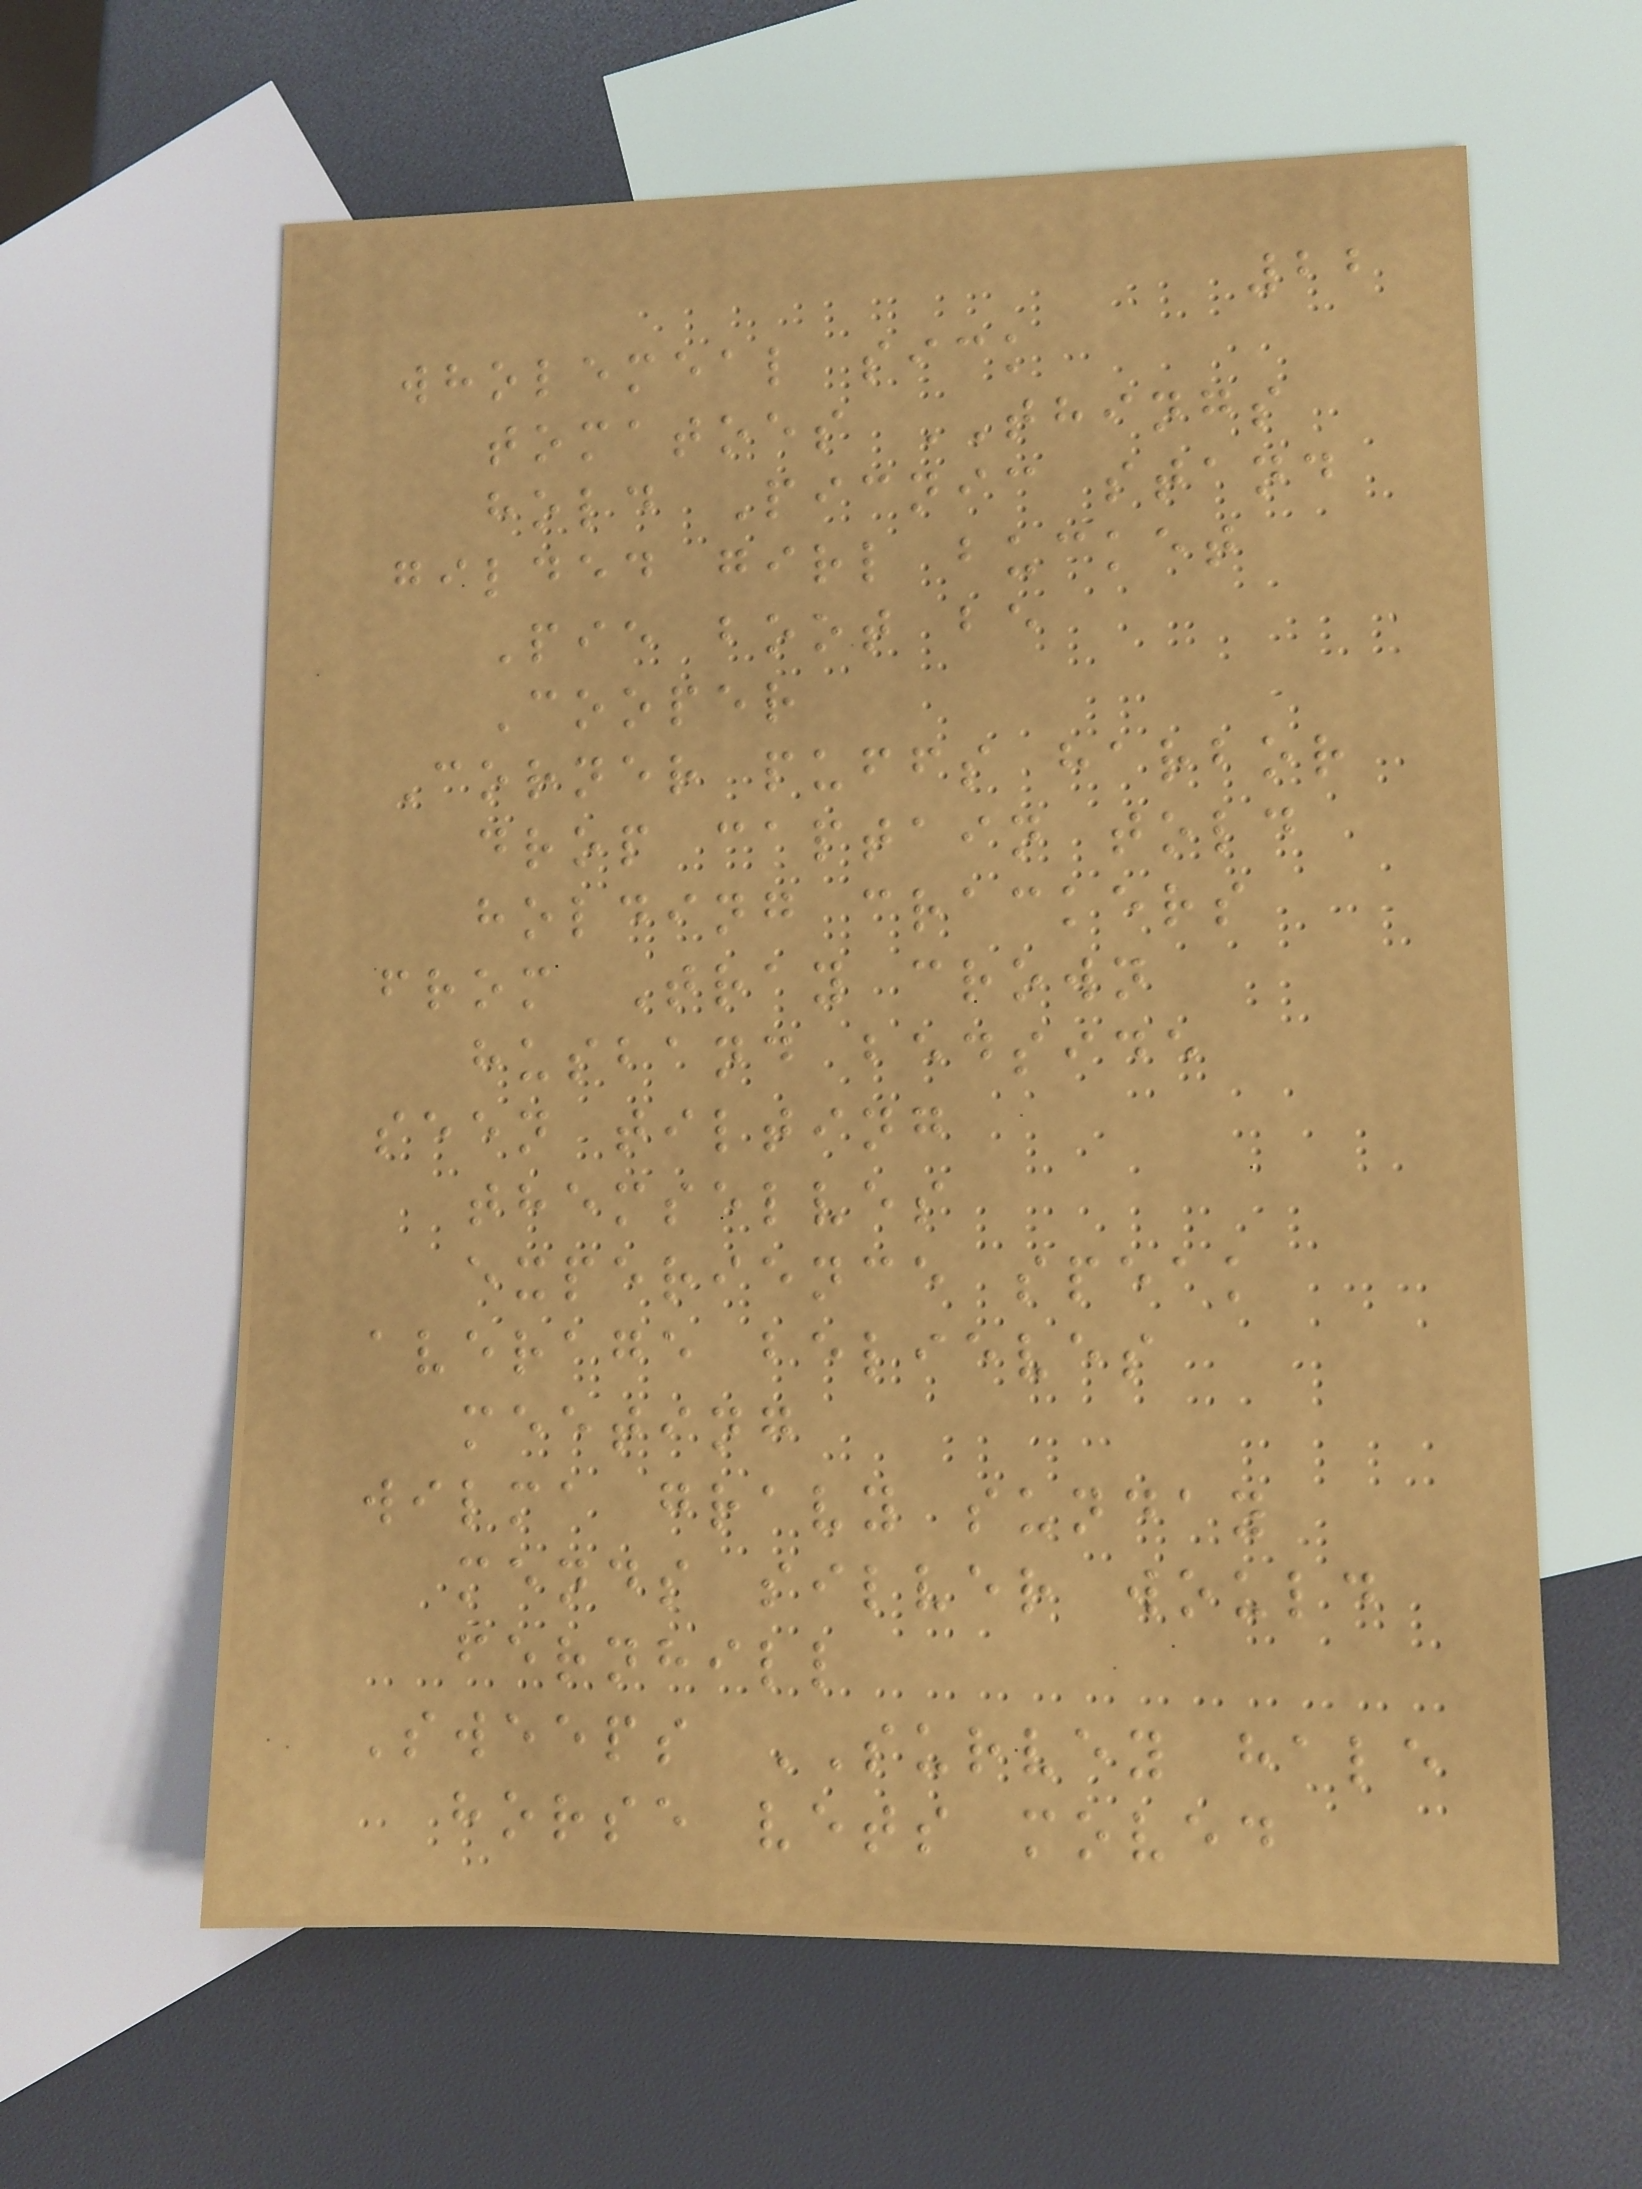22
wholemeal sick
tomatoes THINGS
hold Picnic stand
gilded girl bucket
Pie boot be
Cooper
Corner puffs harbor
drop captain told
holding crackers
from Tray crown
husband bedside
seen tilting
themselves
experience speak
average believes
meeting
wilma gravy sunday
mends silver would
fernhill
Sweeps SURVEY hale
horse vets moved
